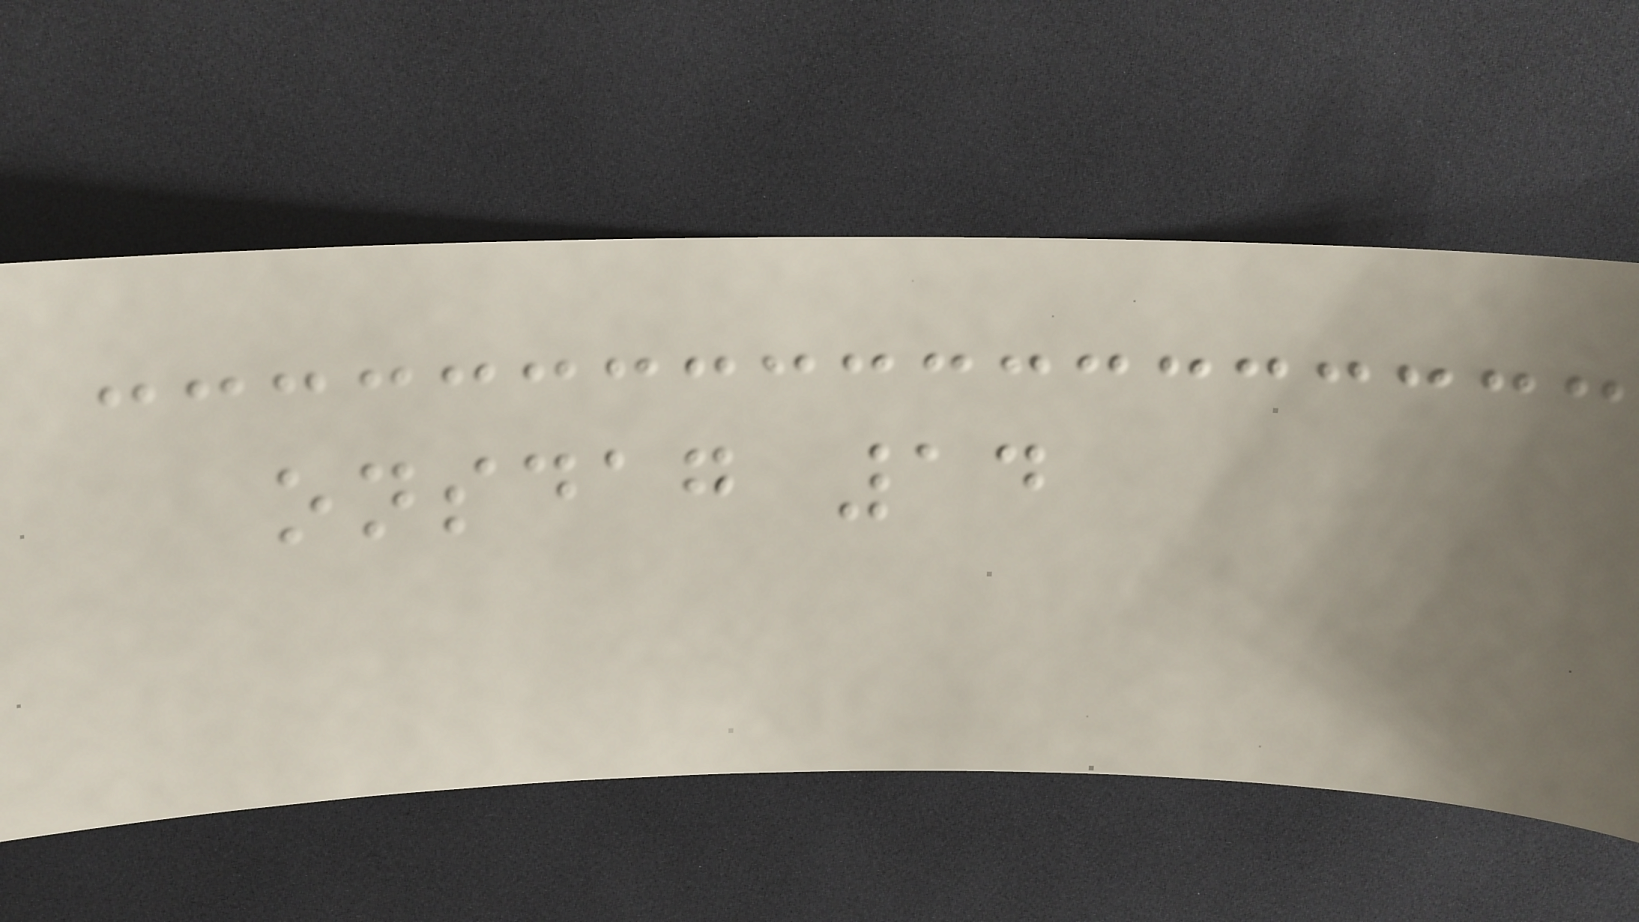onsdag 14
